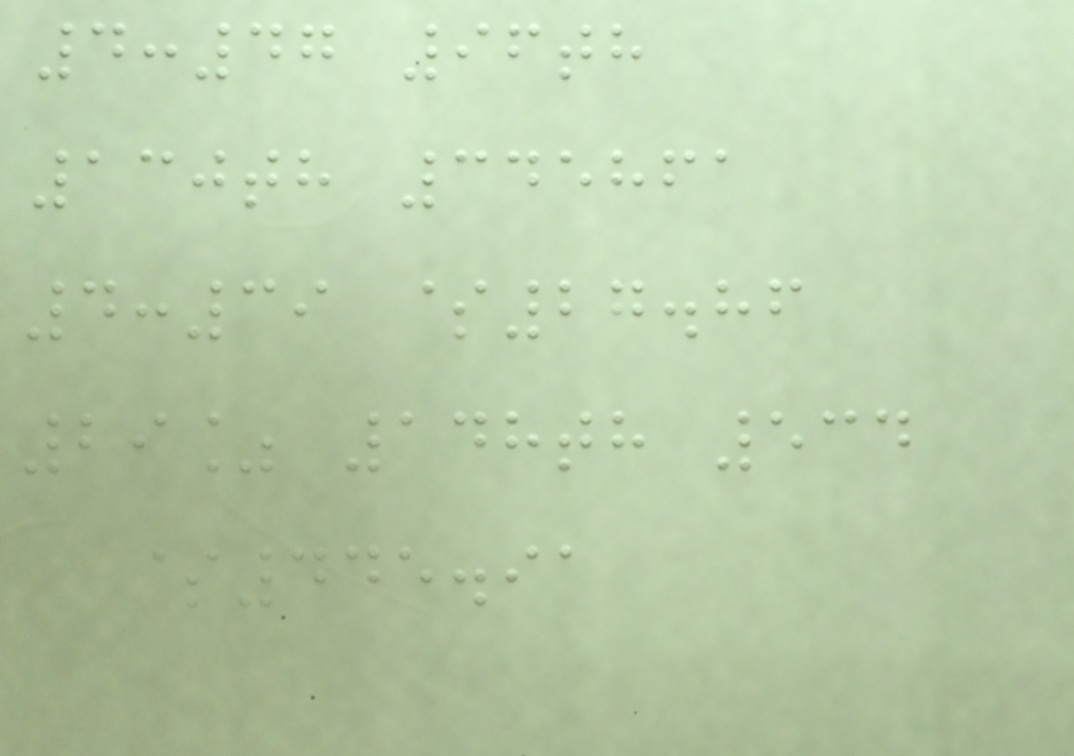4:47 96th
130th 345861
4:39 $27.86
29% 148th 534
$445.91
